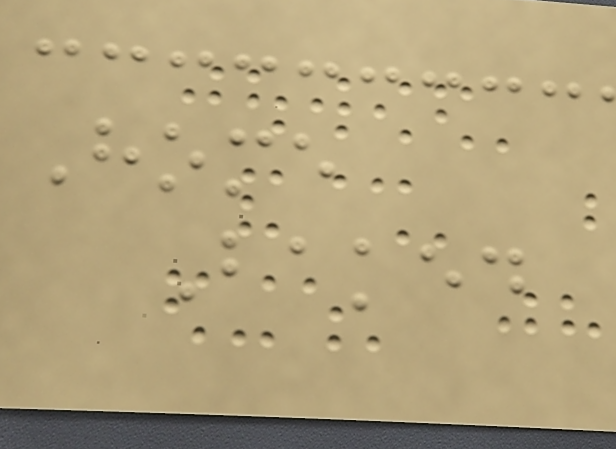Home
Baked
